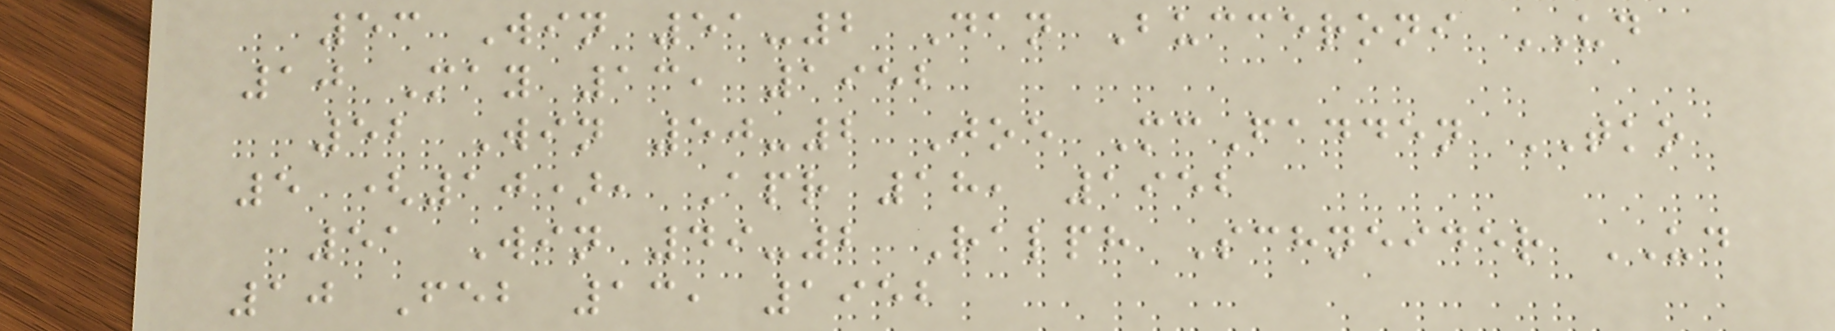53 Win 51-2 Dan Bucceroni UD
10 May 13, 1952
52 Win 50-2 Joe McFadden TKO
5 (10), Apr 18, 1952
51 Win 49-2 Ralph Schneider UD
10 Feb 13, 1952
